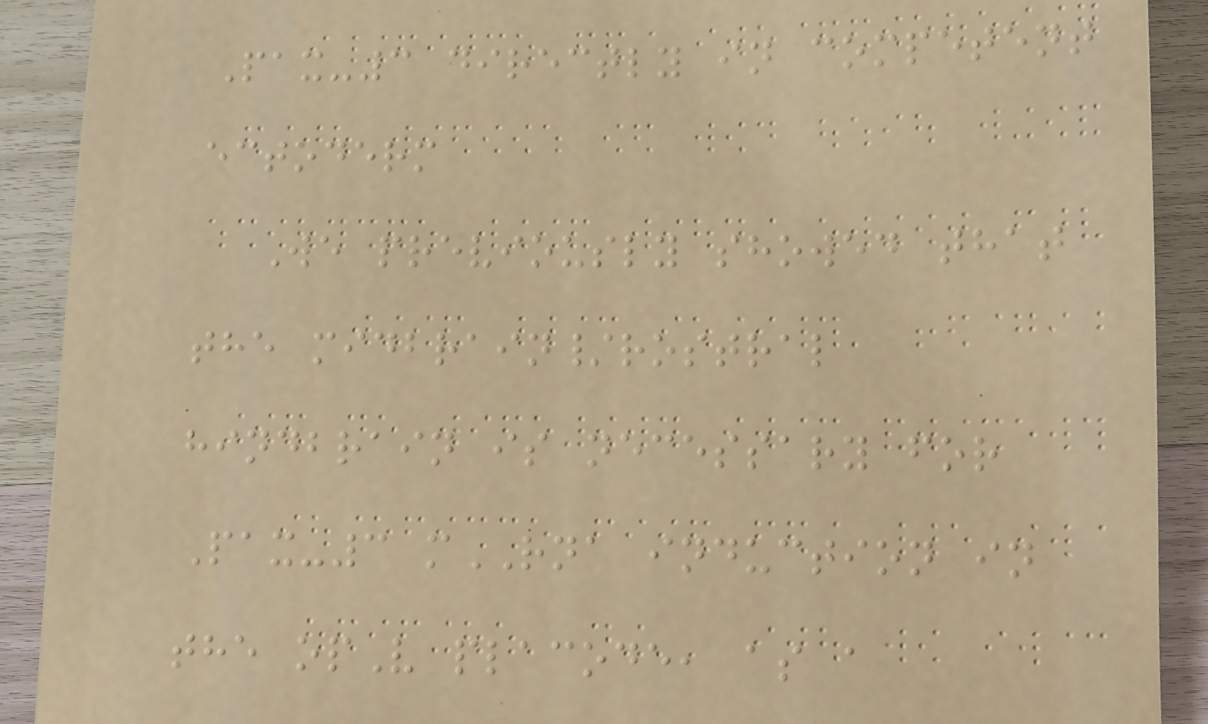Pax-3 directly in competent
ectoderm
We previously showed that
the midbrain/rostral
hindbrain is necessary for
Pax-3 mRNA induction in
the opV placode, as a
